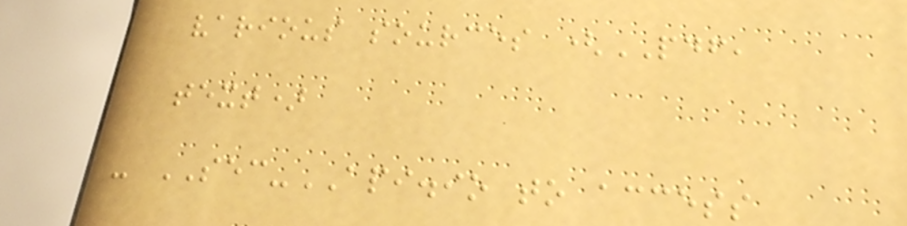various sources (PDF,
text)
- SEC-API.io to access
